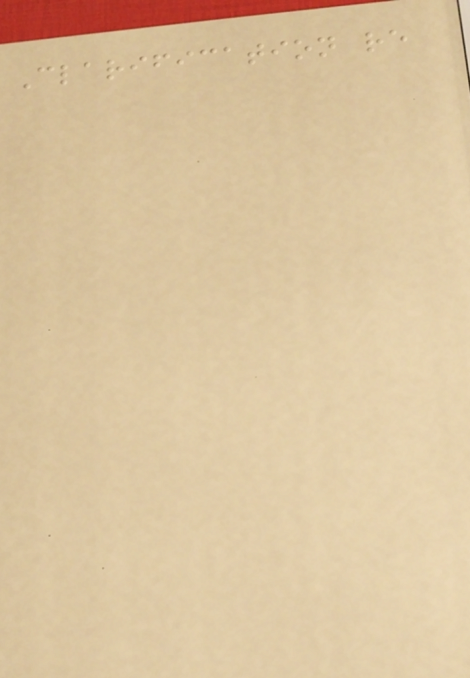Clarification re
